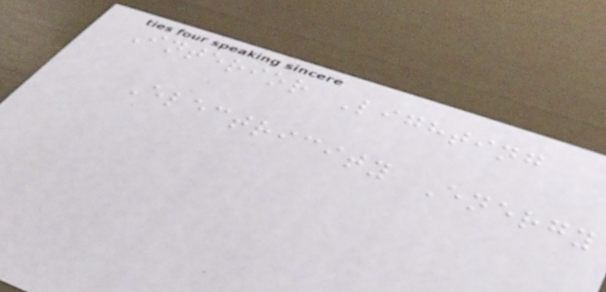Interior Lighting
Electricity Energy
